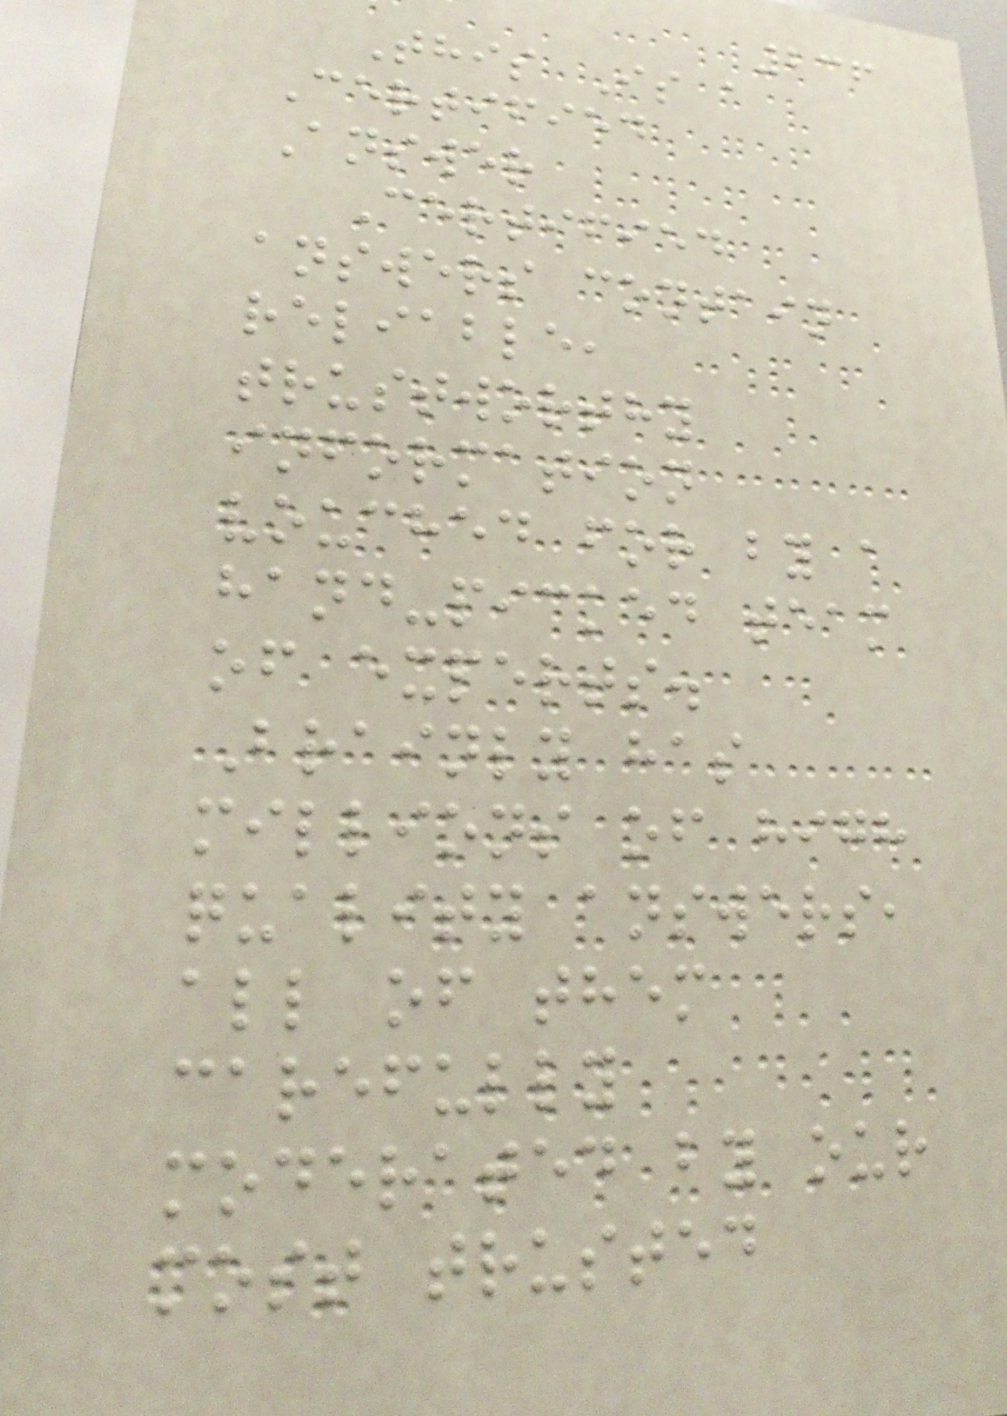236
This Is a
Certified
Answer
Certified
answers contain
reliable,
trustworthy
information
vouched for by a
hand-picked team
of experts.
Brainly has
millions of high
quality answers,
all of them
carefully
moderated by our
most trusted
